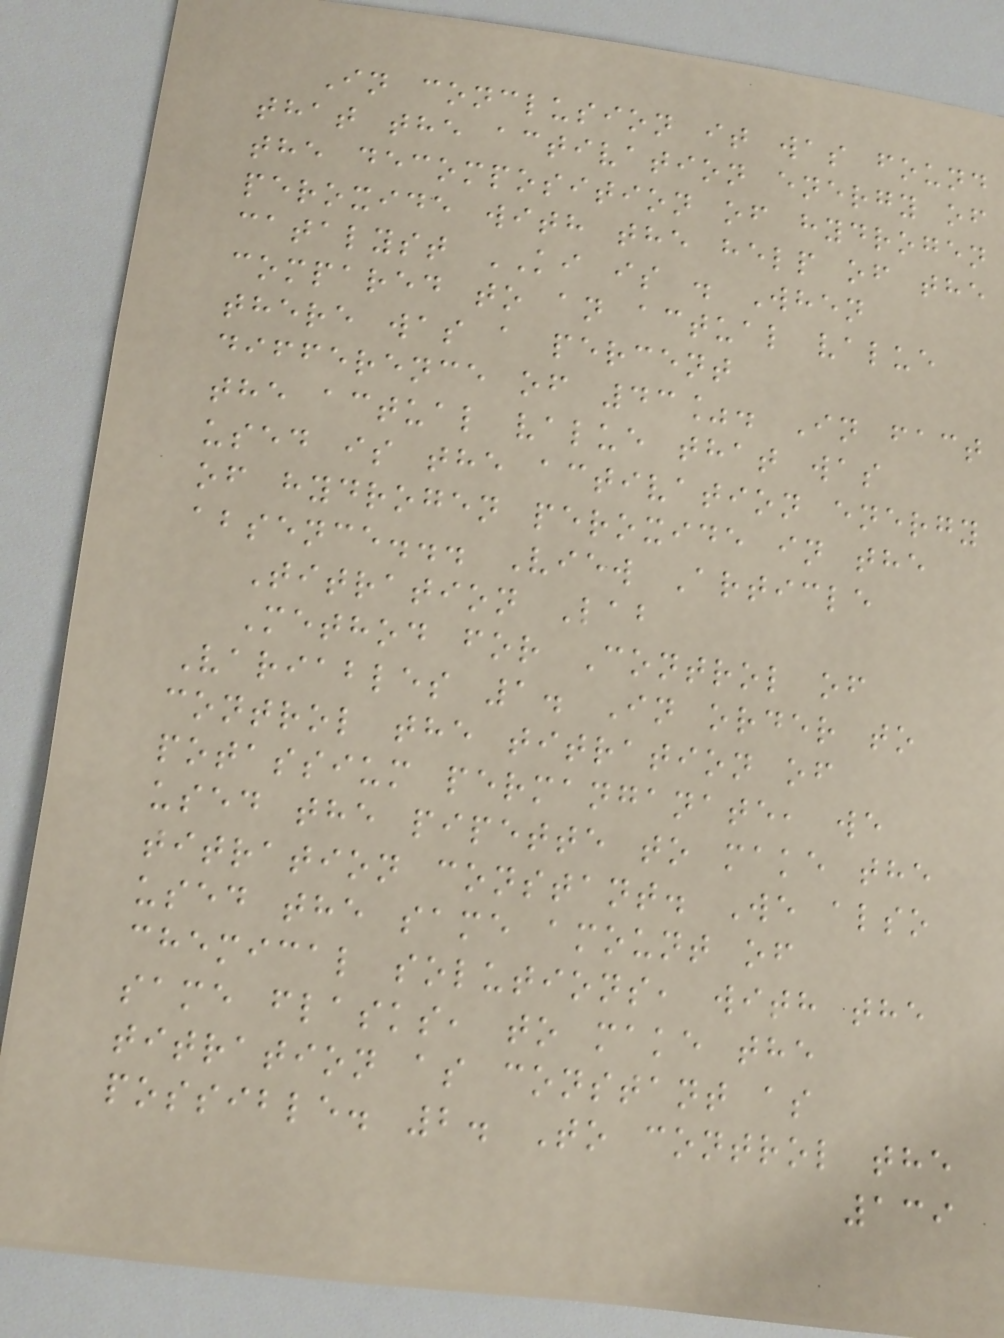In conclusion it was found
that the activation energy of
the decomposition of hydrogen
peroxide with the help of the
catalyst KI is . When
compared to an actual value
there was a percent
difference of 43%. In fact
the actual value that was
used is the activation energy
of hydrogen peroxide in the
absence... View Article
Titration Lab
Method for Control of
Variables 1. In order to
control the titration of
potassium permanganate, we
used the pipette to make the
titration constant. We also
used the same amount of
chemical solutions, with the
same flasks, to make the
titration as constant as
possible. 2. To control the
139
